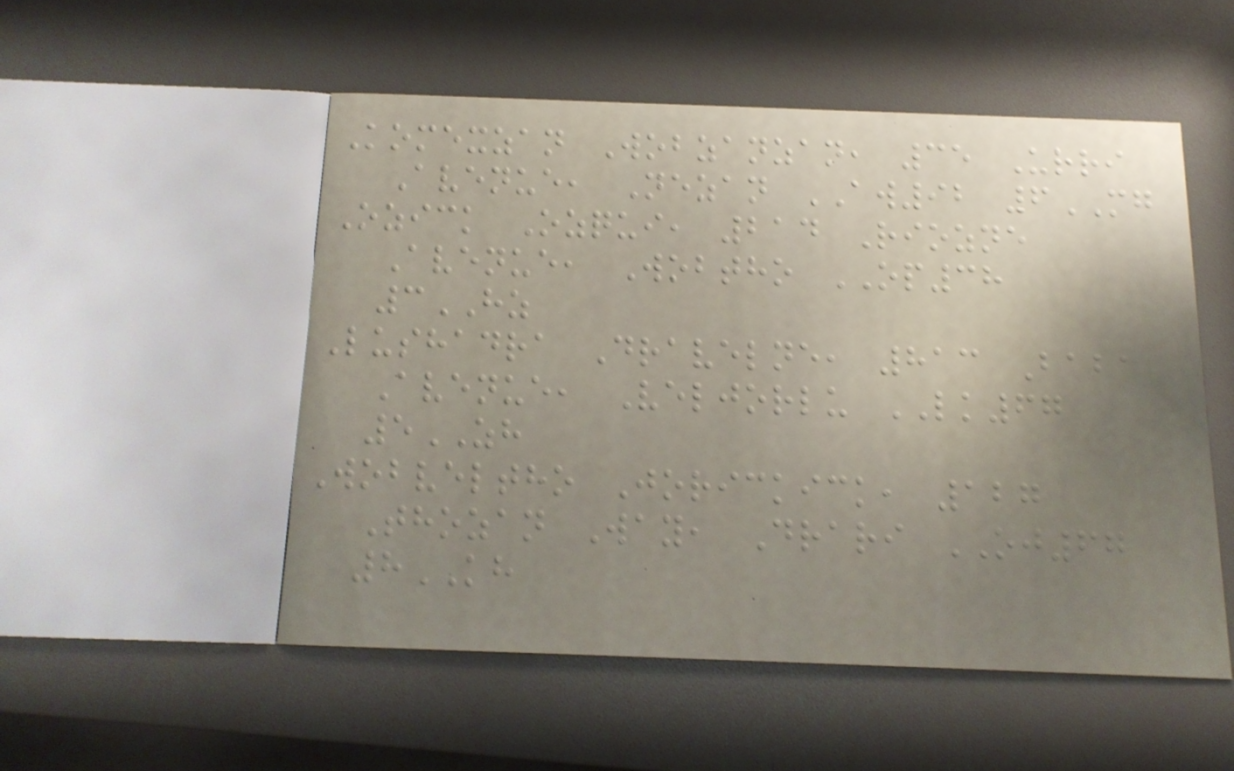Komexzan Wobzanzan, 35 Urri
Avenue, Nezan AW92 6MG
Ozick Ozqui, 214 Riozne
Avenue, Wobtho OP38
3HZ
Lushadra Dravelne, 813 Baba
Avenue, Veljorlu LK67
5ZH
Wobveltho Jorickick, 127
Thozan Way, Drari OJ67
8KH
